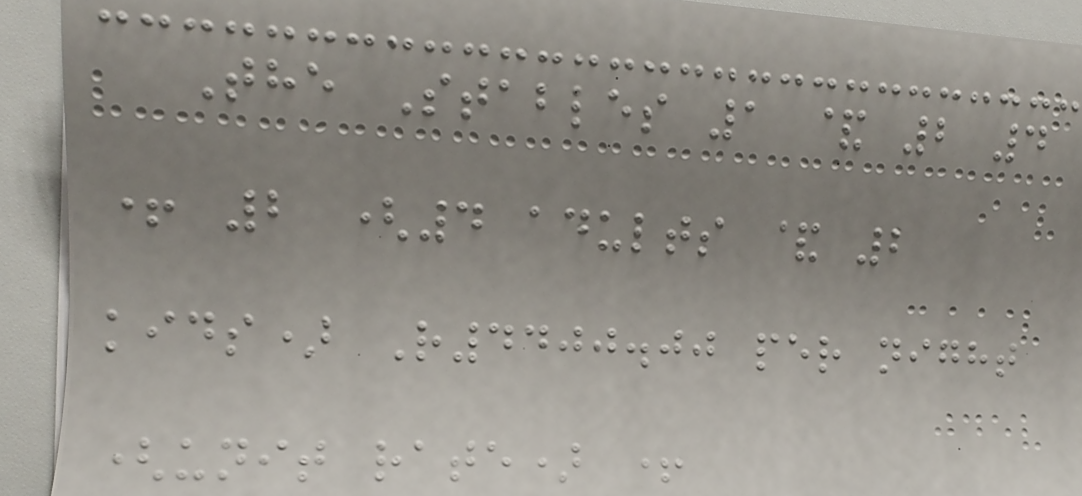The Stables 1 & 2 4
+ 2 (4 adults & 2
kids) R4400.00 per night
(unit rate) +
